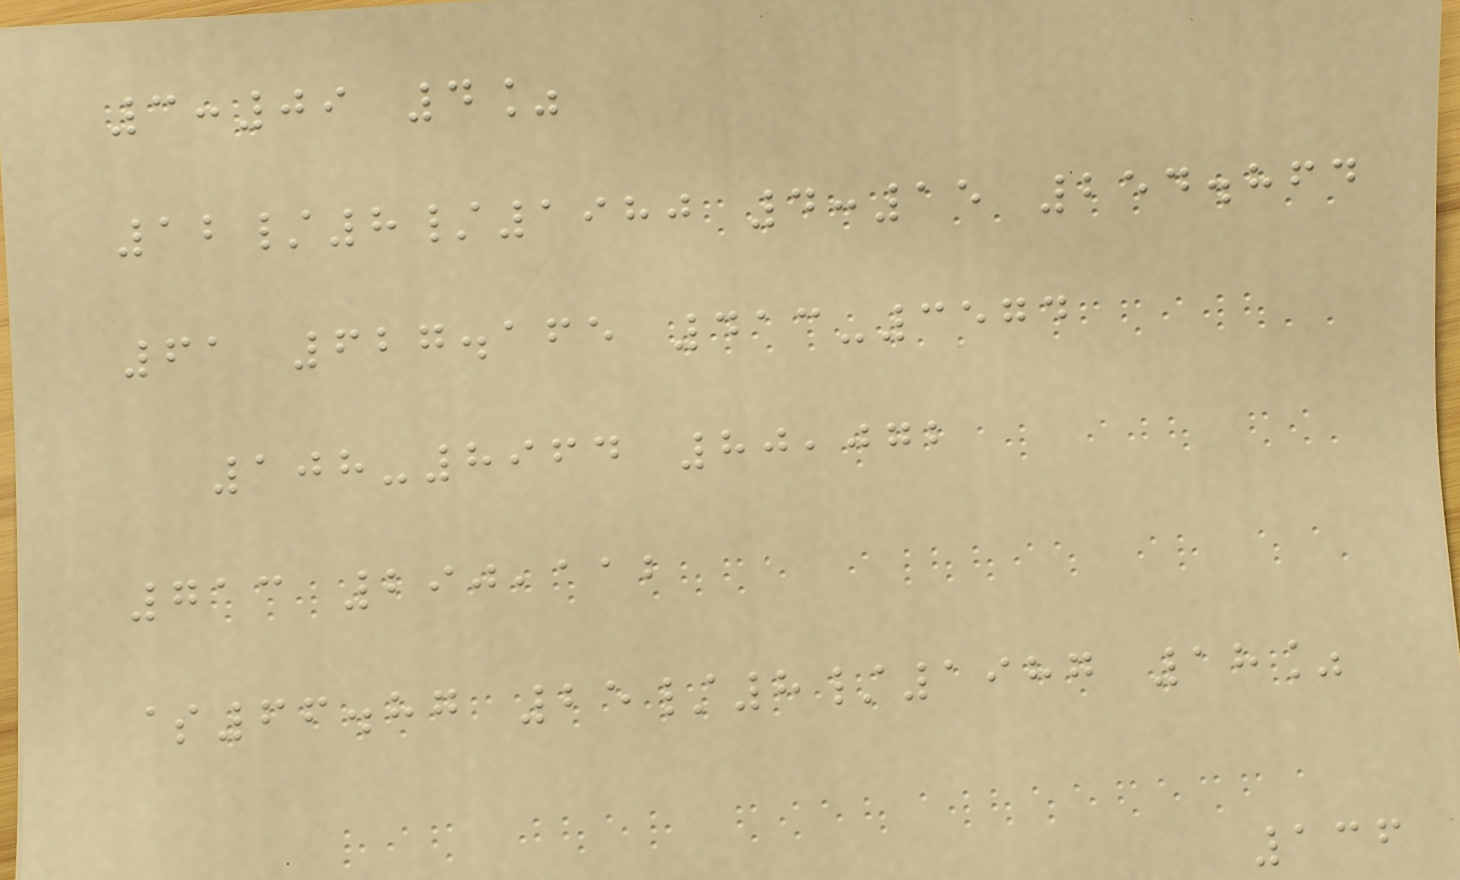3:09 4%
12/8/1980 4:15 254.864
61 627.165 413-3574
108-8964 80,072
713 290,112
$66.87 25/8/1987 18%
136
